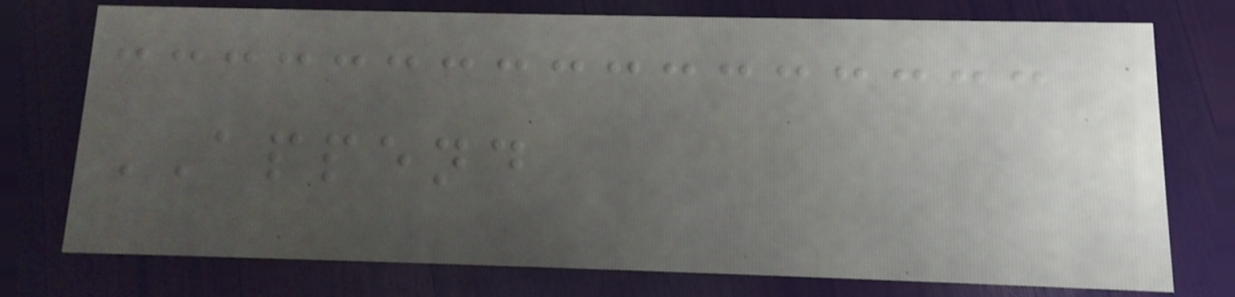APPEND
